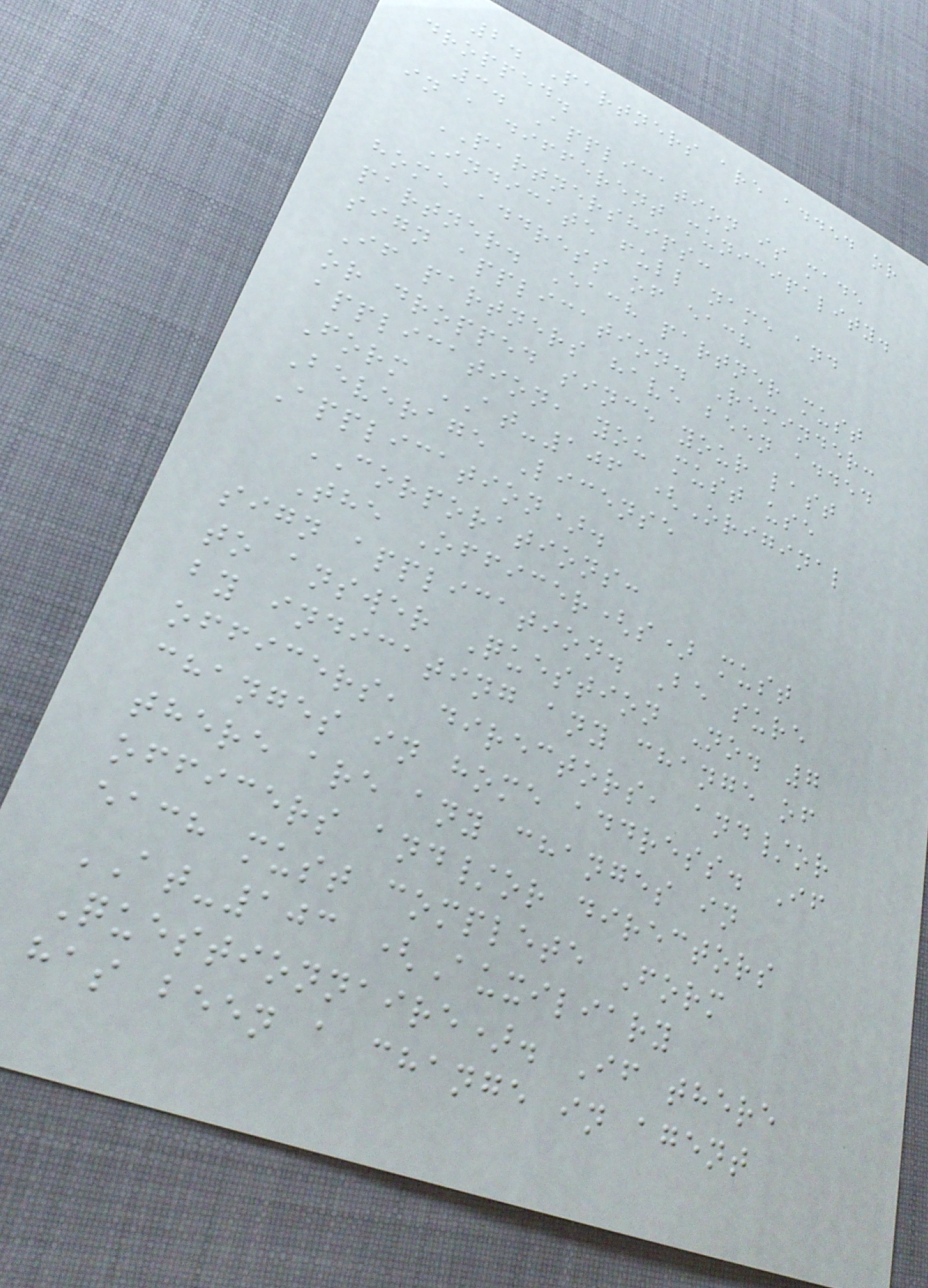2. Partners are added or
dropped.
3. Application is made
in a different municipality.
PARTNERSHIPS:
Indicate full name and
home address of each
partner. Each partner must
sign application. Reminder:
If partners have been added
or dropped since your last
application, you must use
Form AT-106 (Original
Beverage License
Application).
CORPORATIONS:
The Officer(s) must
sign application. Be sure
to answer Question No. 7
by indicating any change of
officers, directors, and/or
changes in home address. If
there are any changes in
officers and/or directors
each must complete Form
AT-103 (Auxiliary
Questionnaire). If there
has been a change in agent
